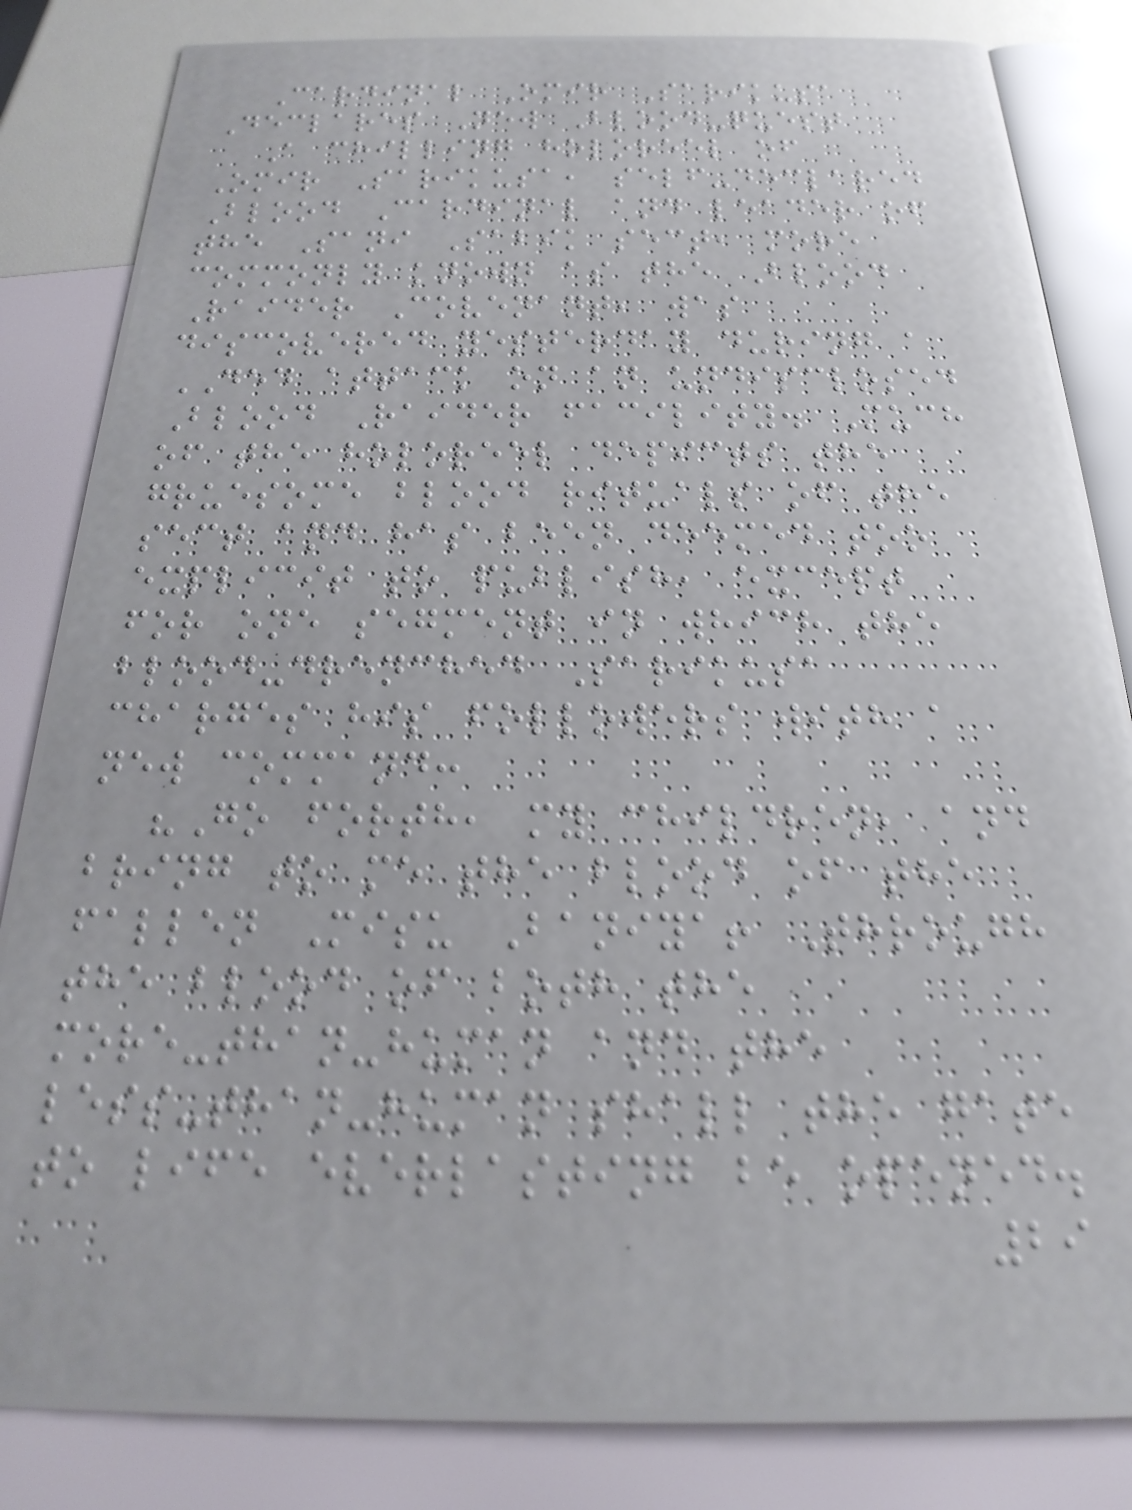Cardinal Omir Sarikusa
Declares New Blood-quest
A chilling holoreel of
Omir Sarikusa, self-declared
Blood Cardinal and leader of
the Sani Sabik sect, more
commonly known as the Blood
Raider Covenant, was
discovered yesterday during a
DED attack on an undisclosed
Blood Raider facility. Much
of the holoreel depicts the
gruesome blood rituals of the
sect and has been deemed too
explicit to publish, except
for one segment in which the
blood-drenched Sarikusa
charges his followers with a
new command:
"Go forth, my children, and
bring to me the blood of the
fallen Misu Baniya! Through
the blood of both the
more-than-human and the
less-than-human shall the gate
to life everlasting be opened.
29
